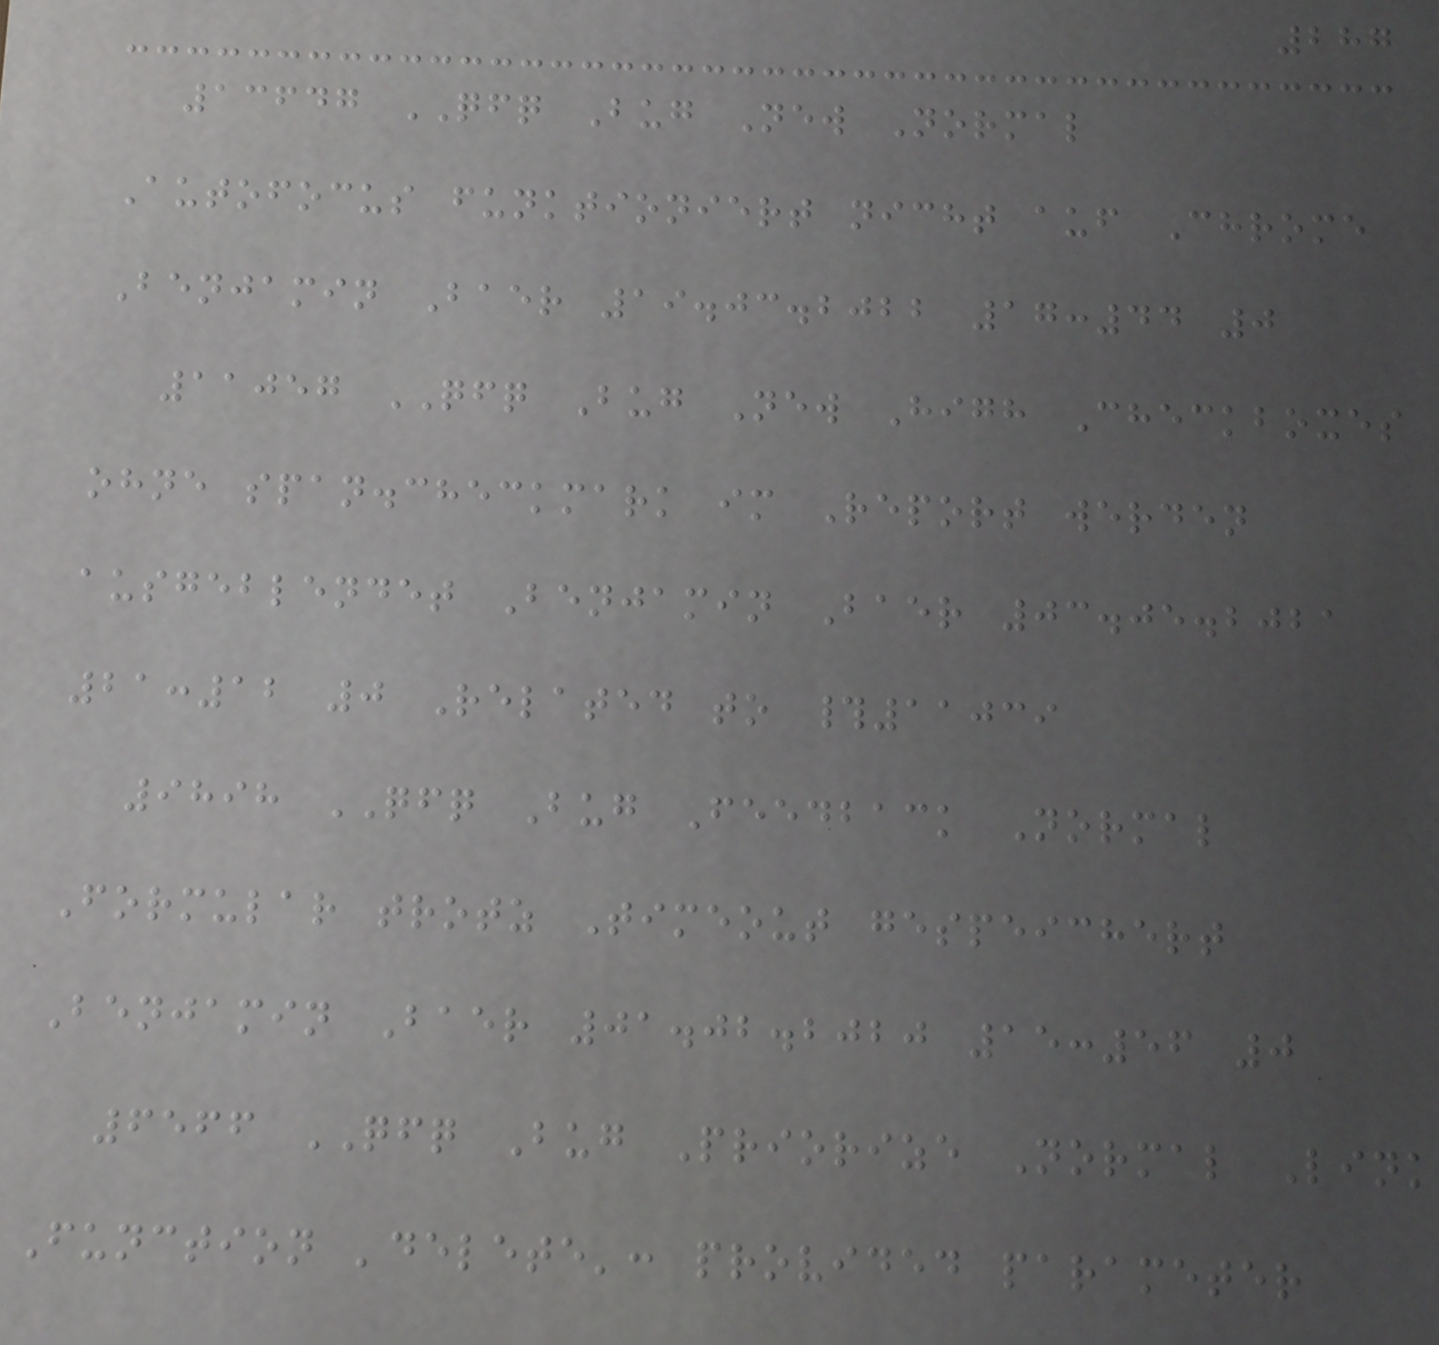287
13647 QFQ Bug New Normal
Autofocus funktioniert nicht auf Chrome
Benjamin Baer 19.03.2022 17:44 0
11057 QFQ Bug New High Checkboxes
ohne span.checkmark im Report werden
ausgeblendet Benjamin Baer 03.05.2021
21:12 0 Related to #11039
9898 QFQ Bug Feedback Normal
Formular trotz Timeout gespeichert
Benjamin Baer 01.02.2020 15:56 0
6566 QFQ Bug Priorize Normal Link
Function 'delete': provided parameter
